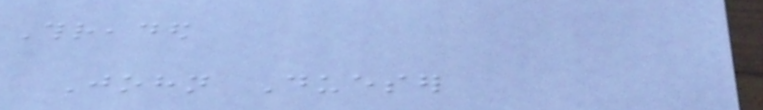Threaded
John Dueser
